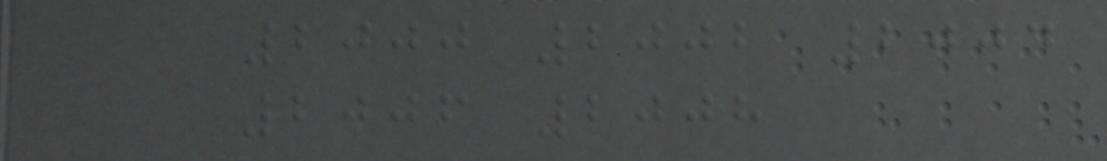2000 2002 2004
2006 2008
